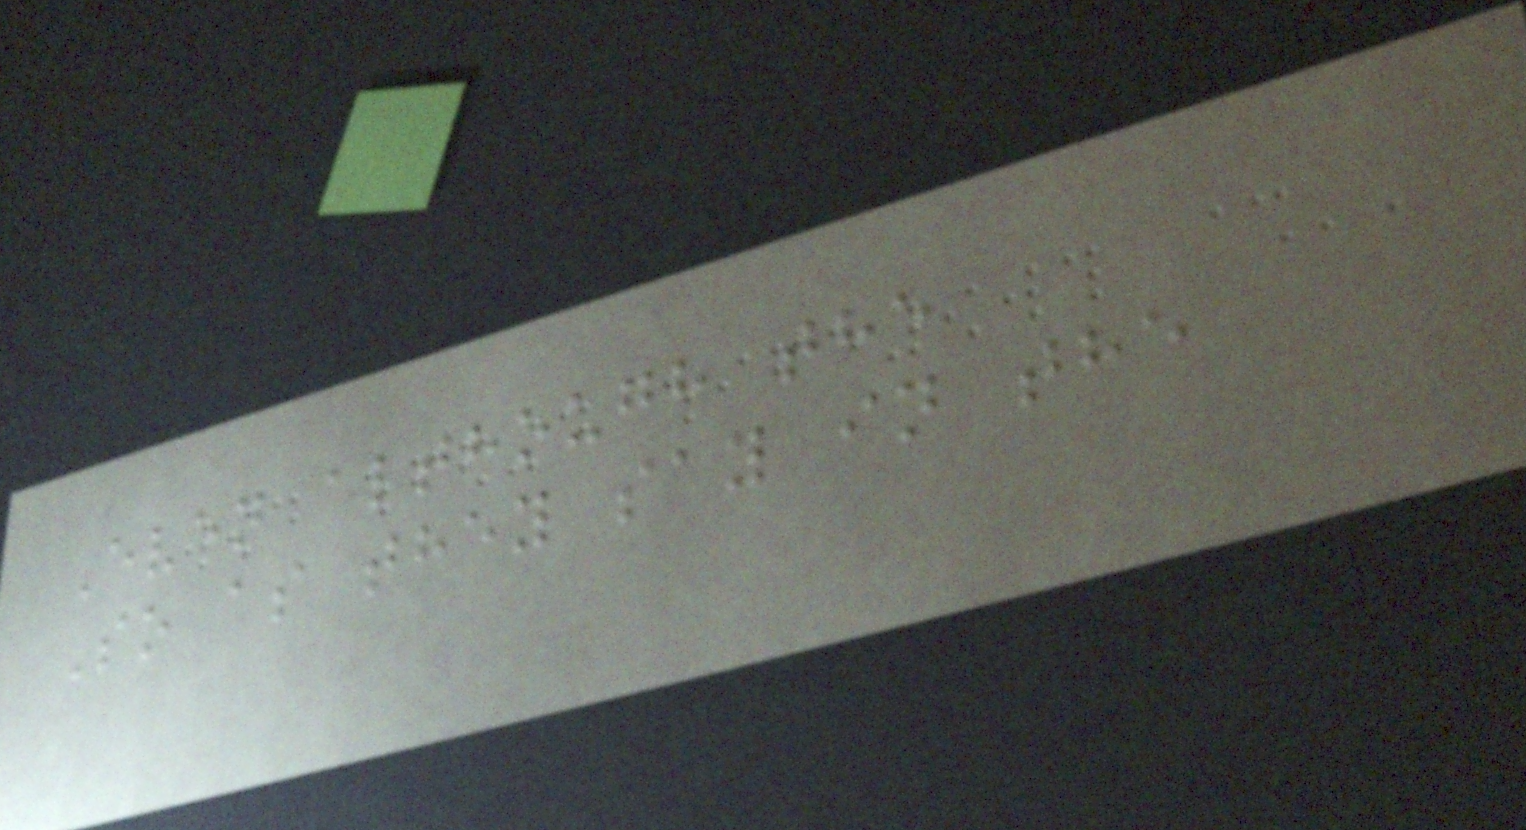Even although the
So as they say in the
